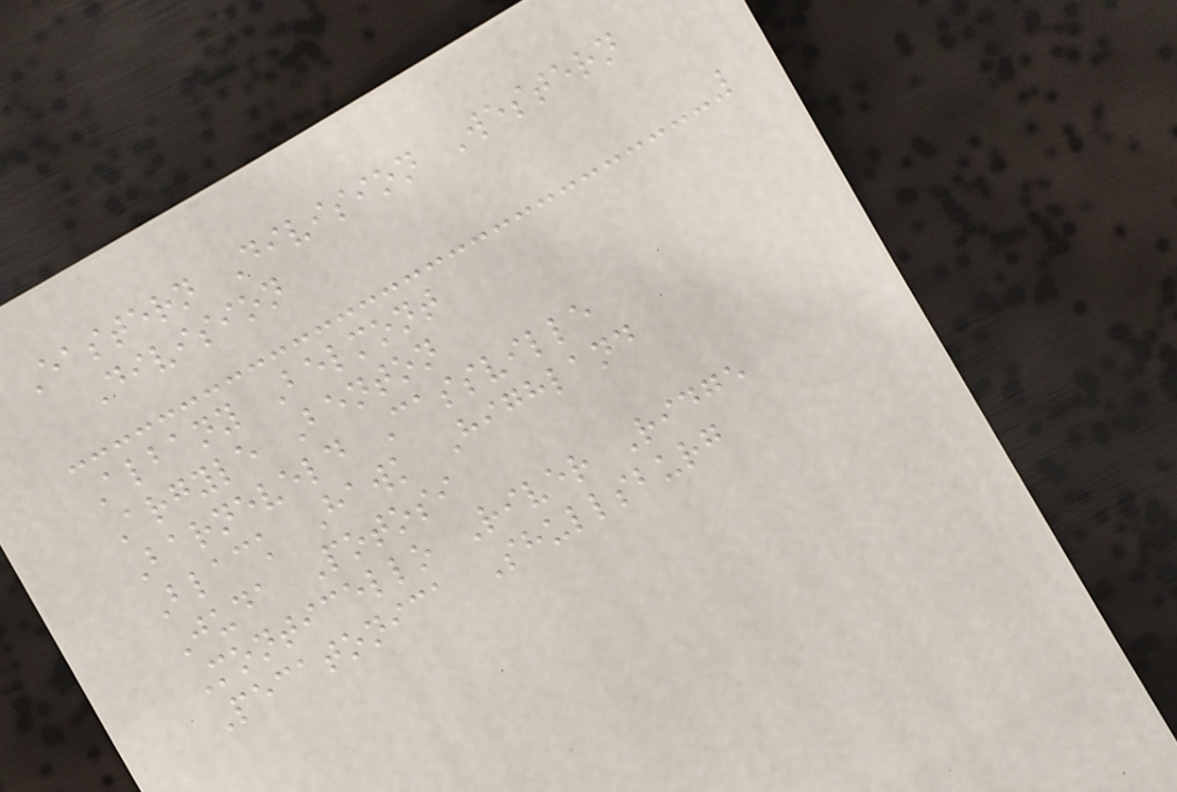Eastern Division Western
Division
Albany Belmont
Argyle Benton
Barneveld Cassville
Black Hawk Highland
Juda Potosi
Monticello River Ridge
Pecatonica Shullsburg
